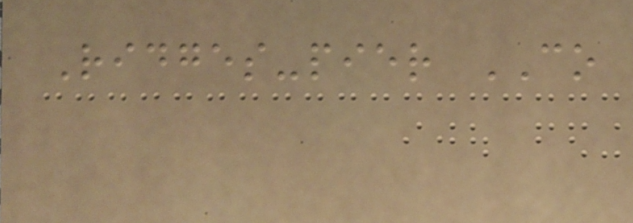Ridges-pier CO
